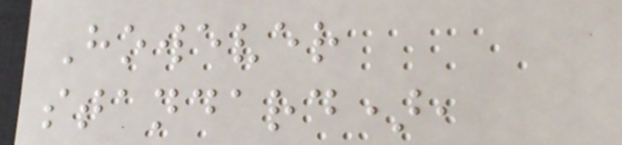However
standard),
